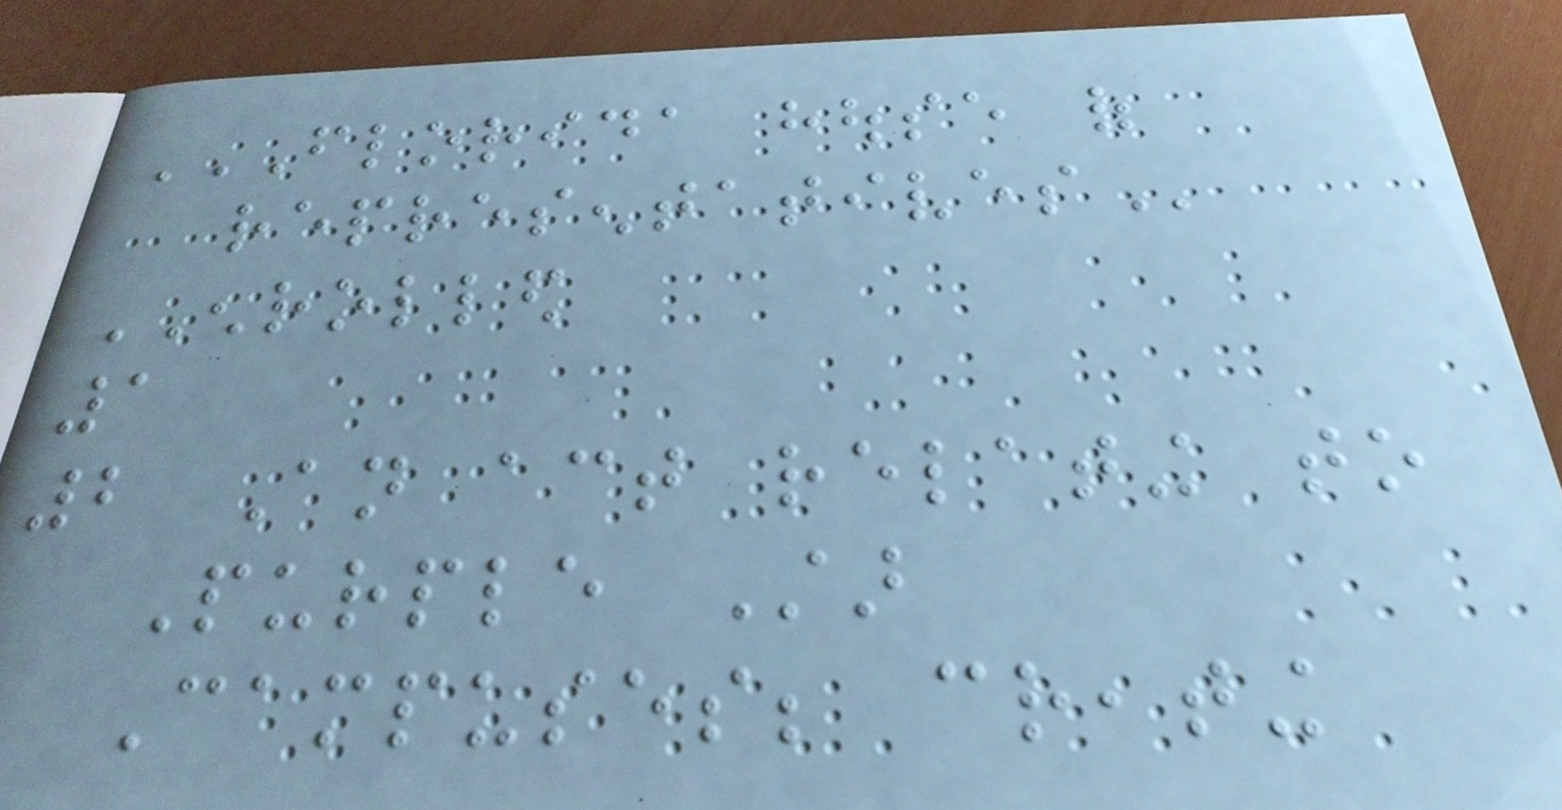FLORIDA HOUSE OF
REPRESENTATIVES
ENROLLED
1
2 An act relating to
Purple Star
Campuses; creating
